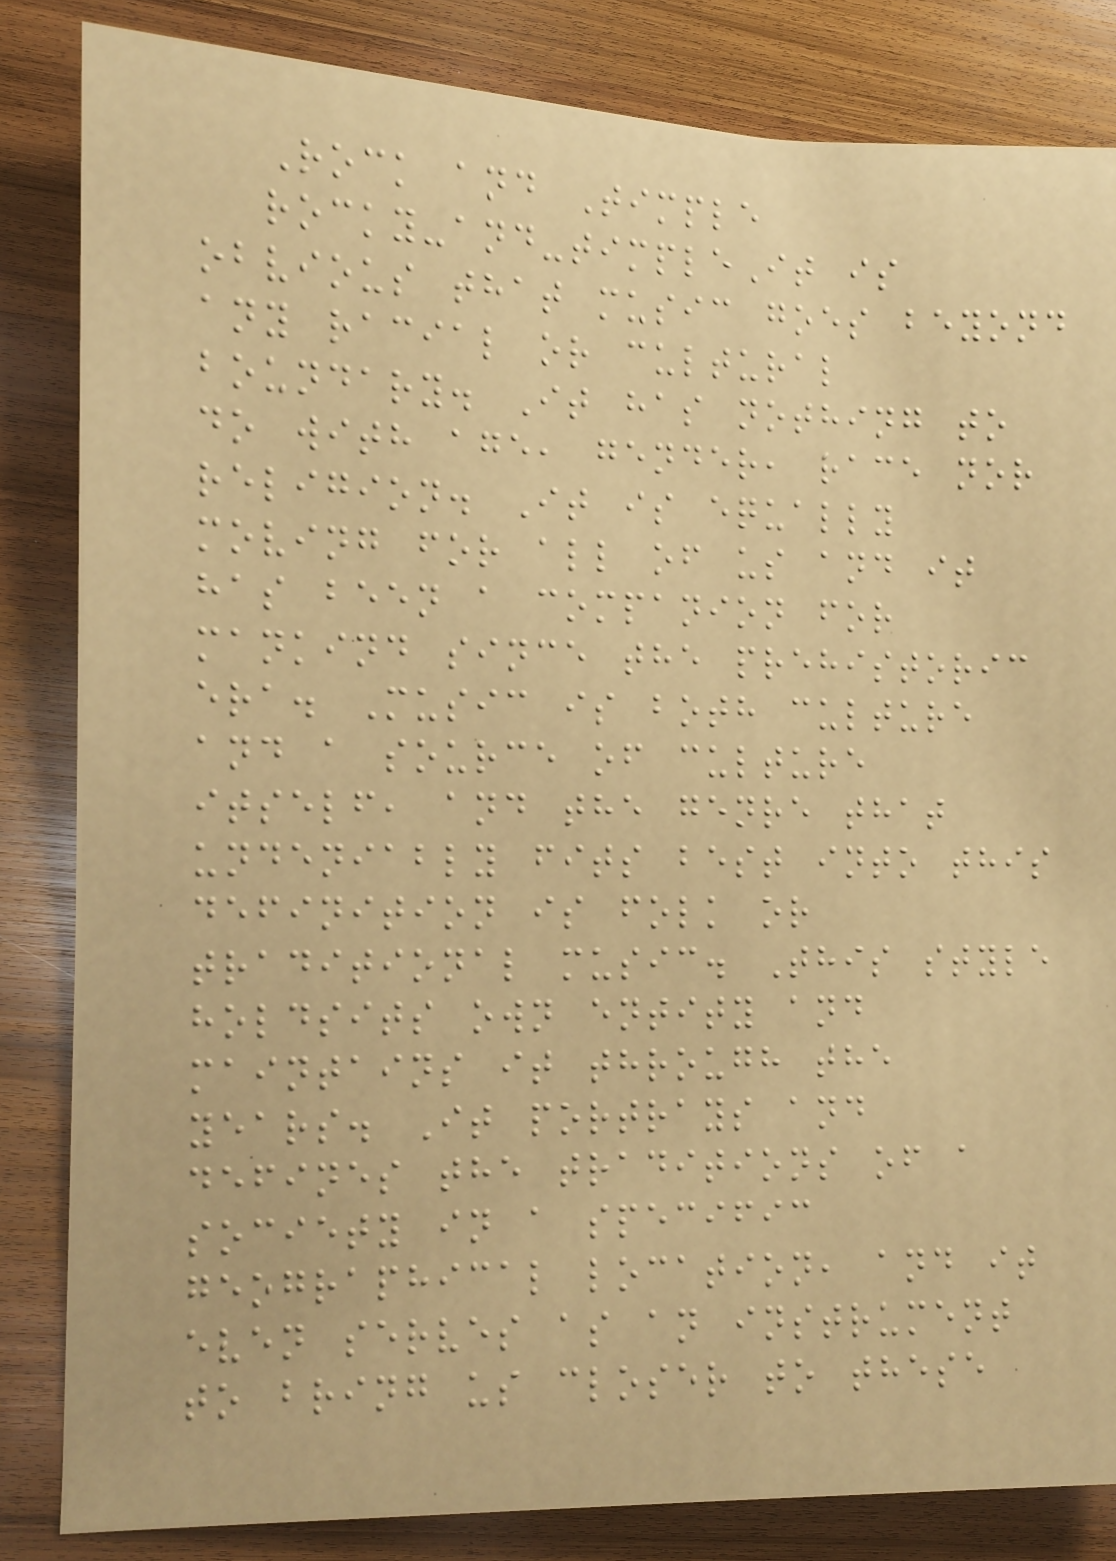Rock and Timple
rocky-and-timpleIt is
obvious that music goes beyond
any racial or cultural
boundary. It has nothing to
do with age, gender, race nor
religion. It is equally
moving for all of us and it
has been a companion for
mankind since the prehistoric
era. Music is both culture
and a source of culture
itself, and the genre that
undeniably fits best into this
definition is folk or
traditional music. This style
holdsits own entity and
maintains it through the
years. It portrays and
defines the traditions of a
society in a specific
geographical location, and it
even serves as an instrument
to bring us closer to these
